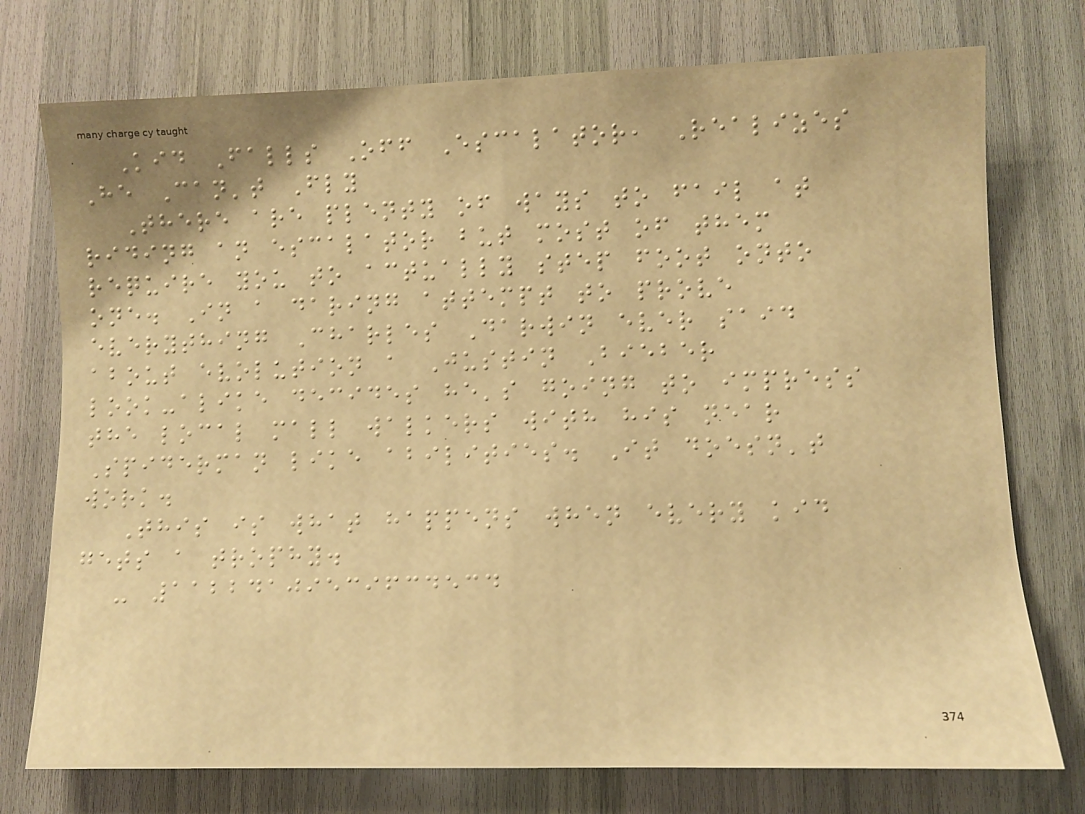Kid Falls Off Escalator, Realizes
He Can't Fly
There are plenty of ways to fail at
riding an escalator but most of them
require you to actually step foot onto
one. In a daring attempt to prove
everything Charles Darwin ever said
about evolution a Justin Bieber
look-alike decides he's going to impress
the local mall walkers with his near
Spiderman like abilities. It doesn't
work.
This is what happens when every kid
gets a trophy.
- 11224109539634534
